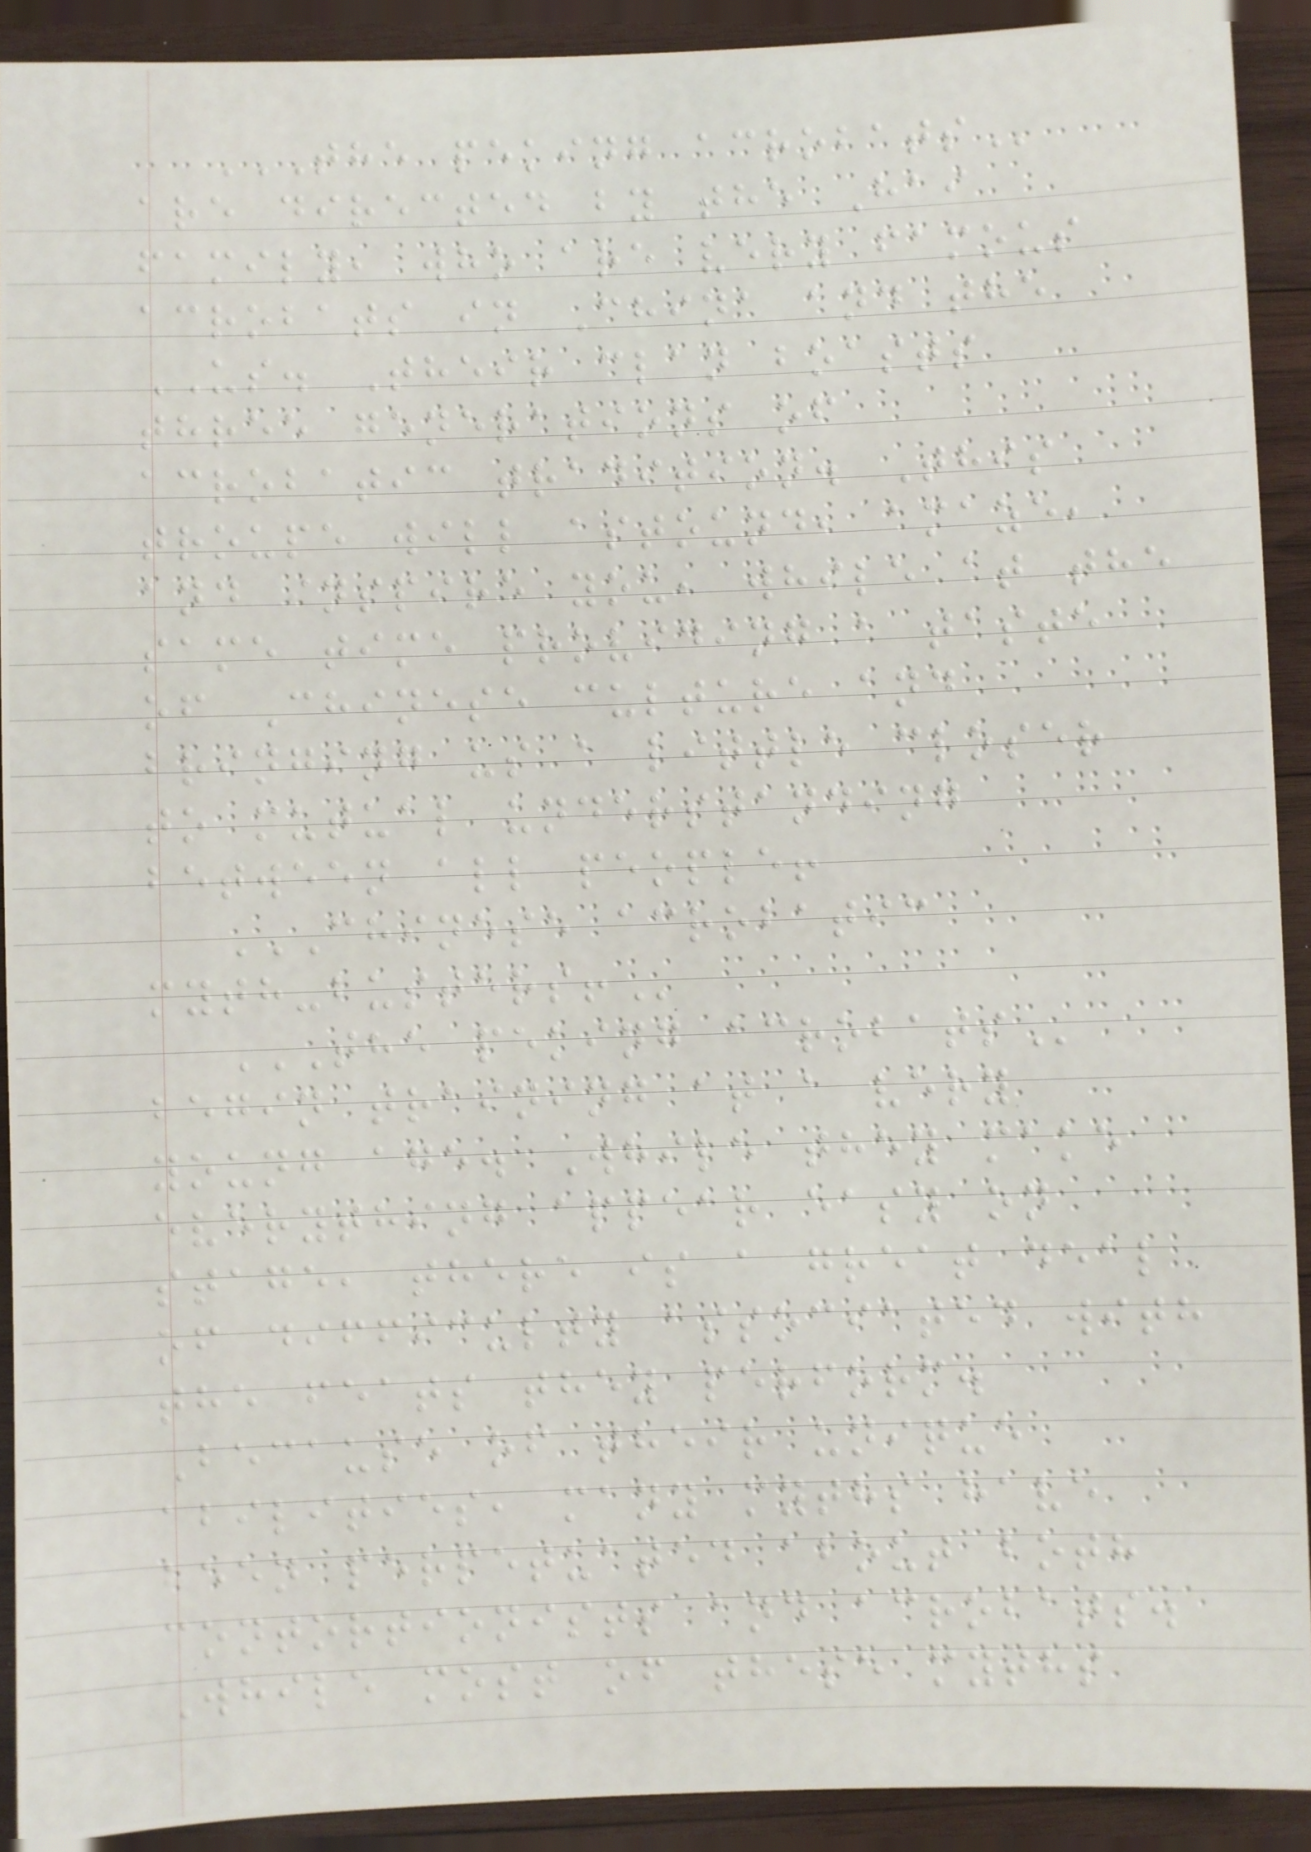THE PEKING ACROBATS
are directed by the Hai
family, who are very famous
acrobats in China and the
US. Their clan boasts
three generations of
acrobatic tradition. This
troupe will astound, amaze,
and inspire you, while at the
same time providing a taste
of Chinese culture and
bringing us a little closer
to mutual understanding
between all people!
CHINESE ACROBATIC
MYTH-BUSTERS!
THE PEKING ACROBATS
begin training at a very
young age. While they make
everything appear easy on
stage, there is a great deal
of difficulty associated with
the feats they perform.
Because of their unique
abilities, many myths have
been perpetuated about both
contortionists and acrobats.
While most of these myths
